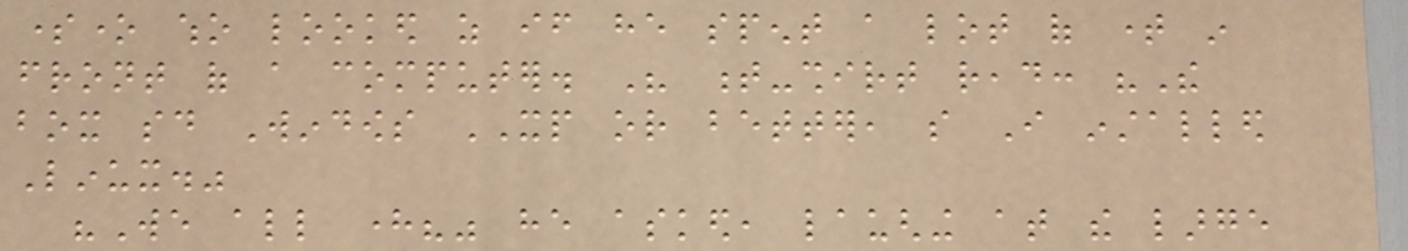someone who looked as if he spent a lot of time in
front of a computer. His t-shirt read: "The
box said Windows XP or better, so I installed
Linux."
"We all here?" he asked, laughing at the large
